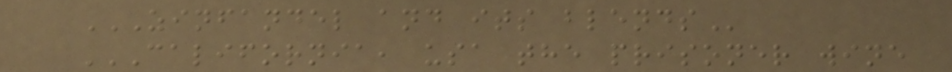ZINFANDEL AND ITS BLENDS
CALIFORNIA, USA THE PRISONER WINE
